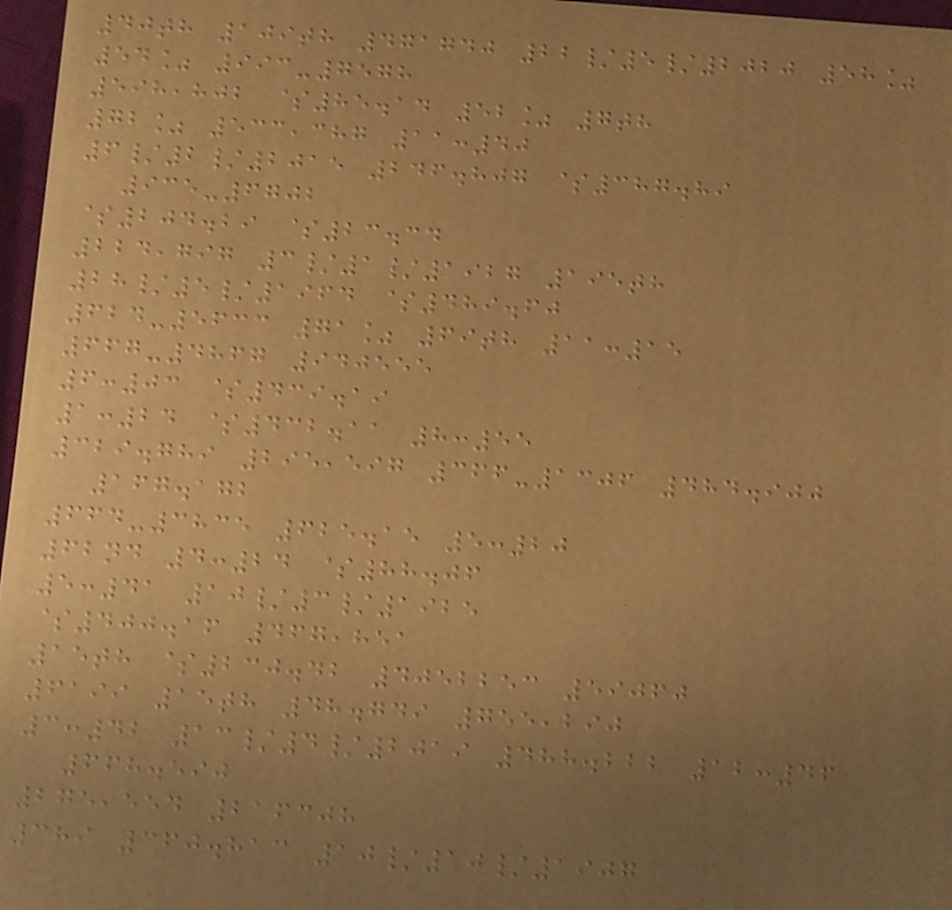40th 109th 471740 22/5/2020 58%
54% 993-7578
598,802 $85.14 52% 7th
72% 533,387 11:40
6/2/2015 246.807 $387.89
935-6702
$204.29 $23.34
224,797 3/1/1927 195th
28/5/1964 $489.60
624-5633 71% 69th 11:15
667-4867 940555
6:03 $439.19
1:24 $432.11 8:55
329.789 295,597 366-1306 484.900
167.172
664-3835 625.15 5:20
62nd 4:24 $88.06
5:41 10/3/1925
$400.16 467,851
15th $230.42 4052253 59060
6199 15th 48.749 755,290
3:42 13/4/2019 488.222 12:46
668.590
275,554 216308
389 360.813 10/10/1907
